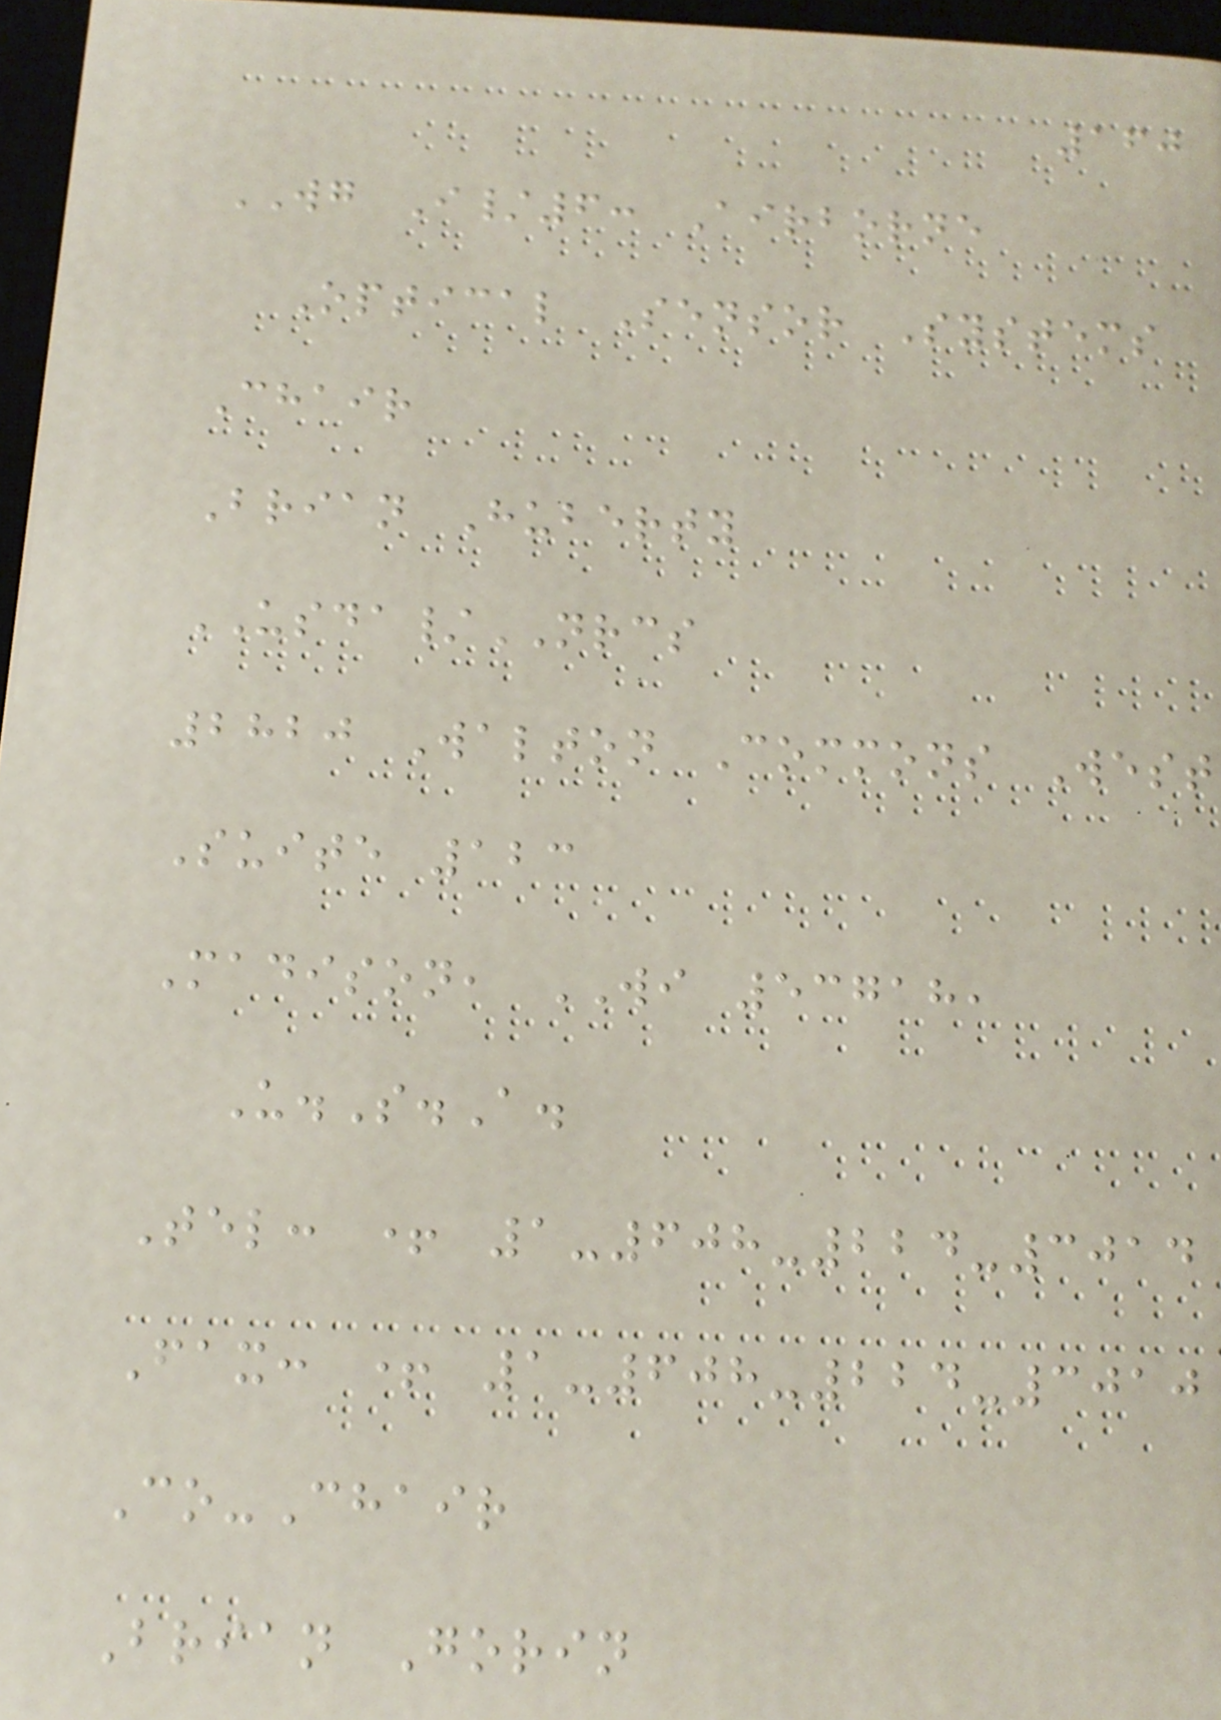160
WG I/6: Airborne
Optical Sensor Systems
Chair
Brian Huberty
USDA/NRCS
2820 Walton Commons West
Suite 123
Madison, WI 53718,
U.S.A.
Tel: + 1-608-224-3014
Fax: + 1-608-224-3010
Co-Chair
Brian Gorin
